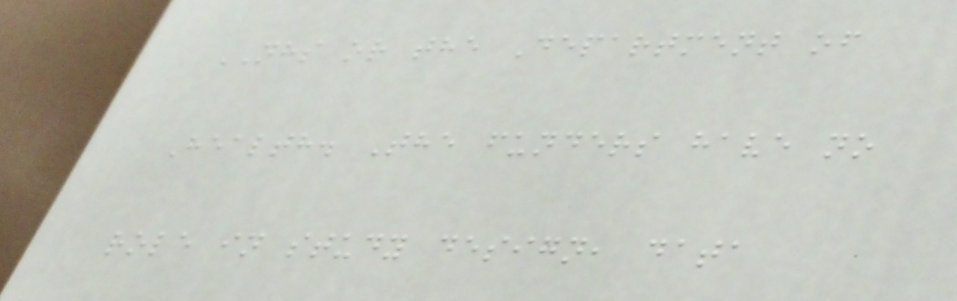NHS or the Department of
Health. The funders have no
role in study design, data
